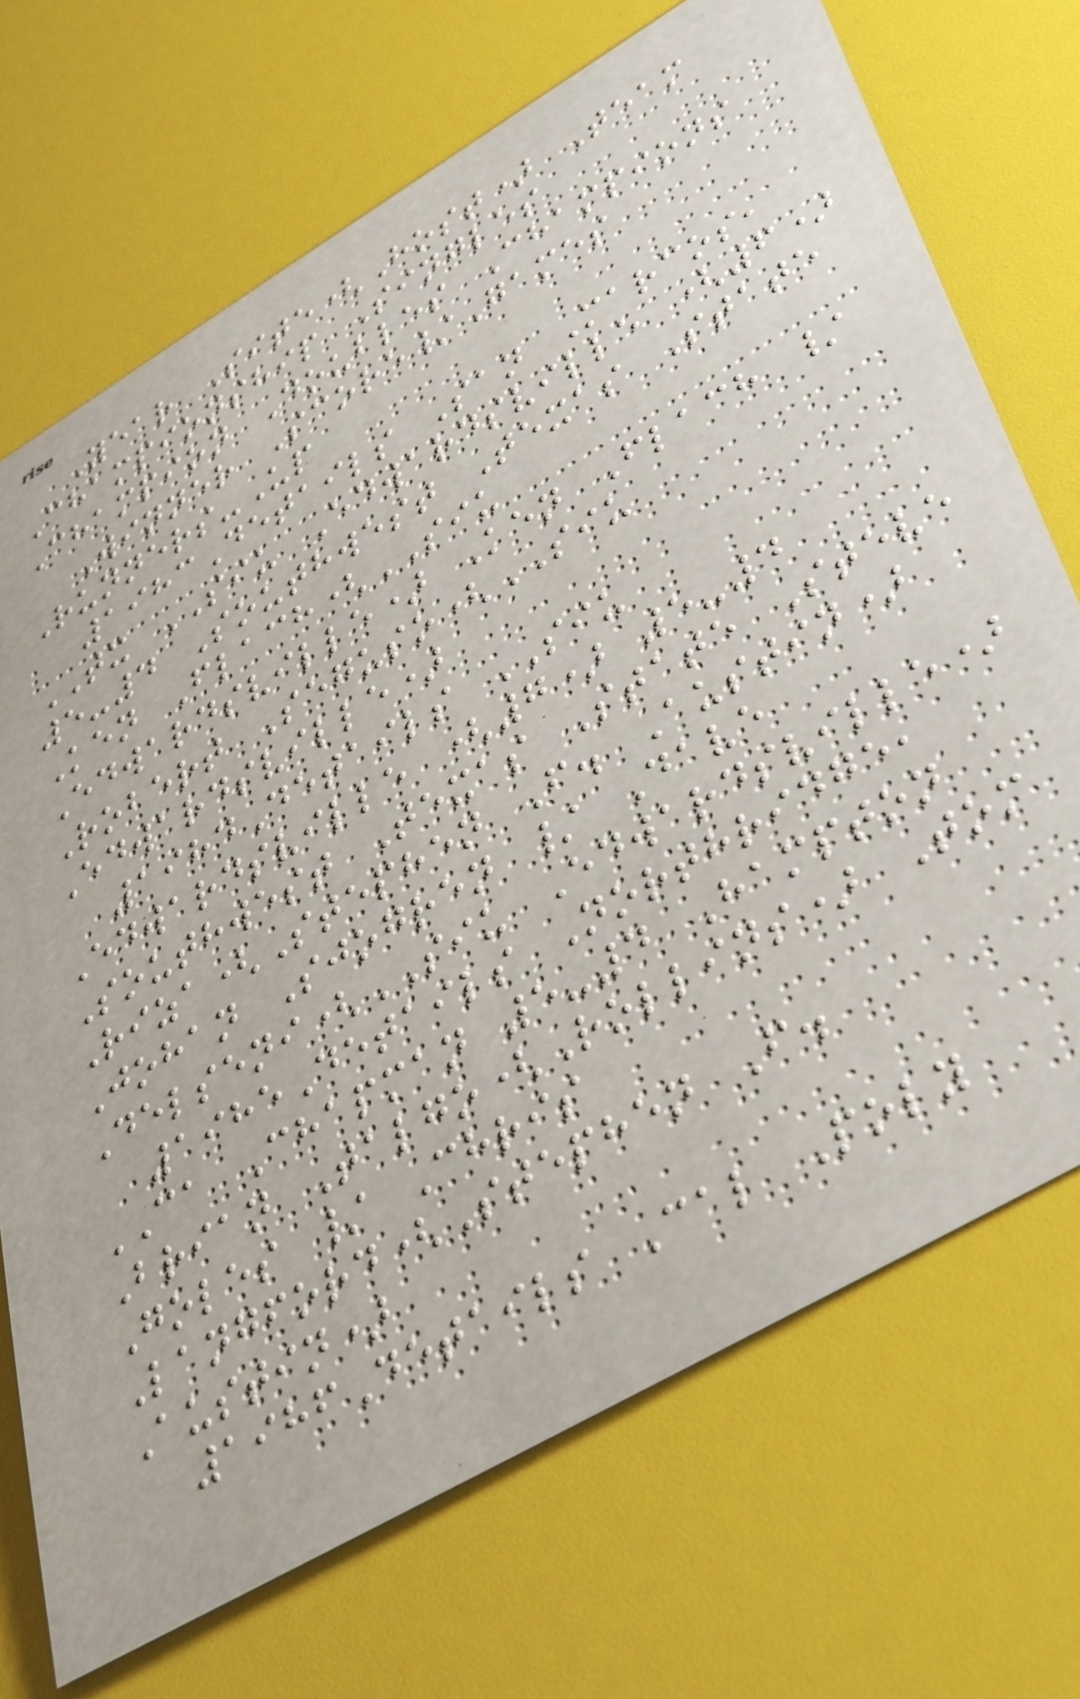Year Site(Host) Team
Championship Singles
Champion Doubles Champions
Winner Score/Games
Runners-Up
1983Details San Marcos,
TX SIU Edwardsville (6)
5-4 Southwest Texas State
Ken Flach(SIU
Edwardsville) Ken Flach /
Robert Seguso(SIU
Edwardsville)
1984Details SIU
Edwardsville (7) 5-4
Southwest Texas State Steve
Riza(Stephen F. Austin)
Johan Sjogren / Dave
Delseni(SIU Edwardsville)
1985Details Northridge,
CA Chapman 5-4 Hampton
Brian Talgo(Rollins) Tom
Goles / Chris
Langford(Stephen F.
Austin)
1986Details Cal Poly
